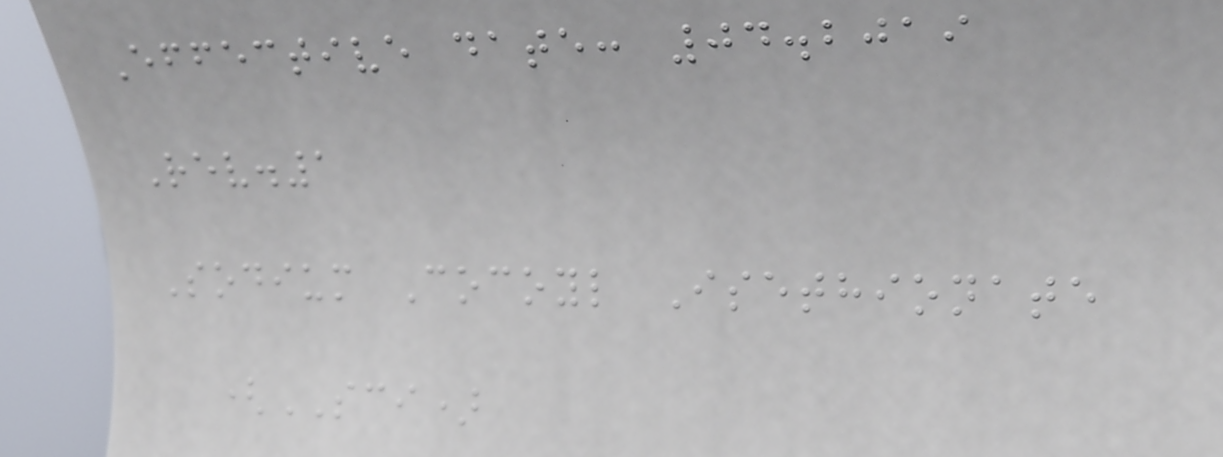Effective date: 04.2019
Rev.1
Sodium Cocoyl Isethionate
(SCI)
